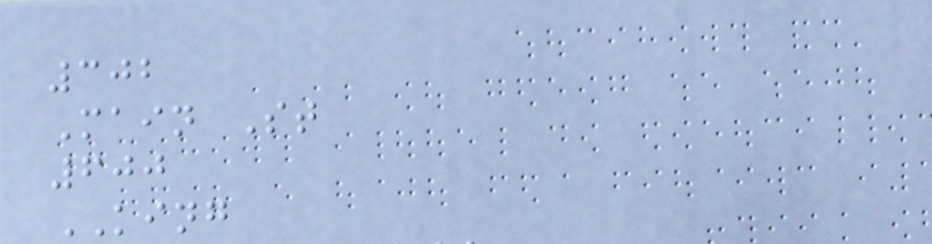302
Main St
600
KING
